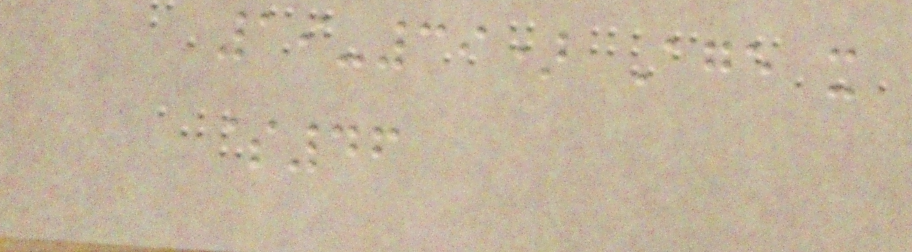19-39) Age x
$46
